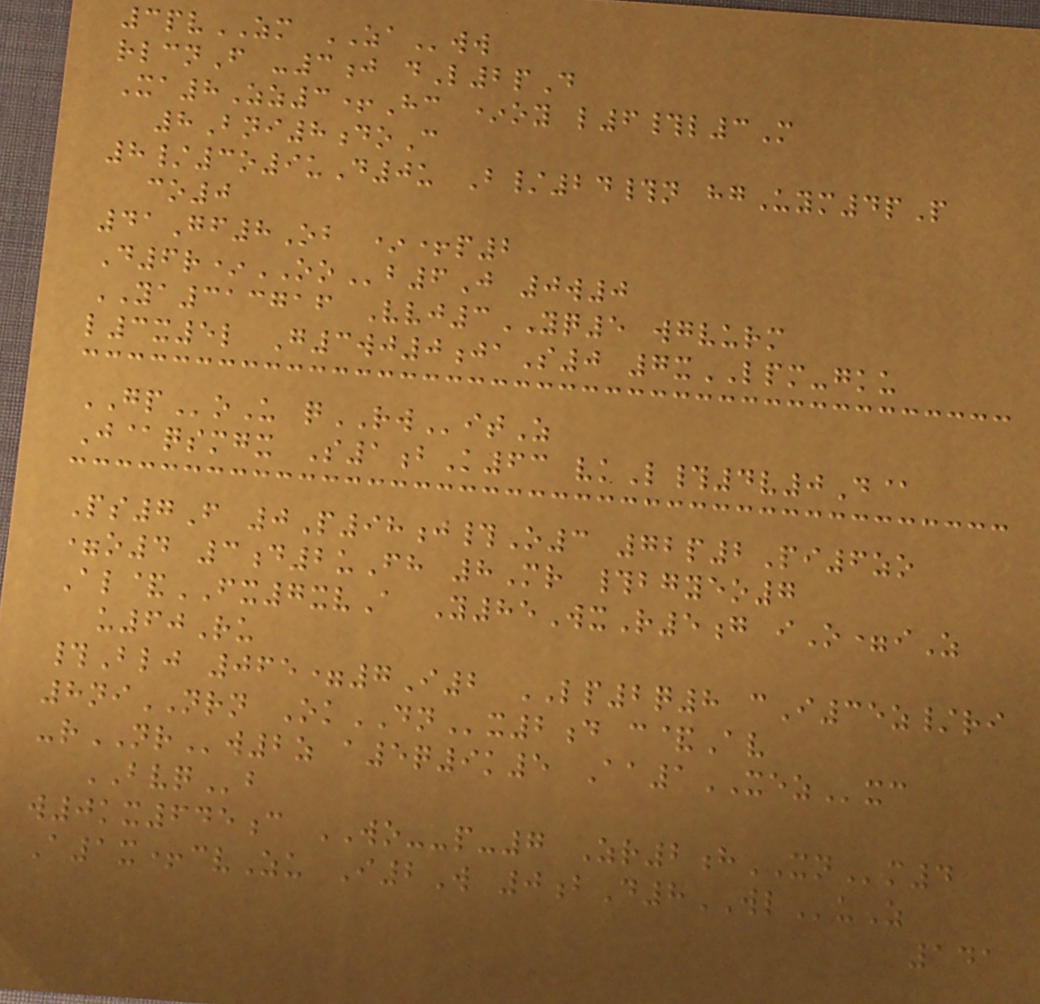3pvZM ZAww
rlcnF -3j dL2pD
Xa8Zz3+Hc *oy l6#l3M
8Bni8doC
8/3o9uD0u B/24#n hgUym4pP
co0
41Gf8Ob *+p2
D6r*OOb6J 0w0
YA313716 Vvj3YQ5 wgvurm
l3x5l G3wj0jaS0 7xLPM-gku
GPoU qRWitZ
J@qsmgx S1bK63 vkL#4v0D@
Ps7F 0P98j#O3 72p2Pi6zo
=o4 3d2uFh 8Mr #bgyeo7
Al&FX7xvA Y85WxR5g iO=iZ
u60Ru
#Blj 065=7I2 LP2q8 cI35z/ri
8niNRN OkDNx2d c&Av
-rNRw2z a5q9k5 Aa1XEZxc
BVQb
w0kx645c WO--p-7 Zr2hXNm4
A1x+cvZu I2W 0bD8WLuZ
141
